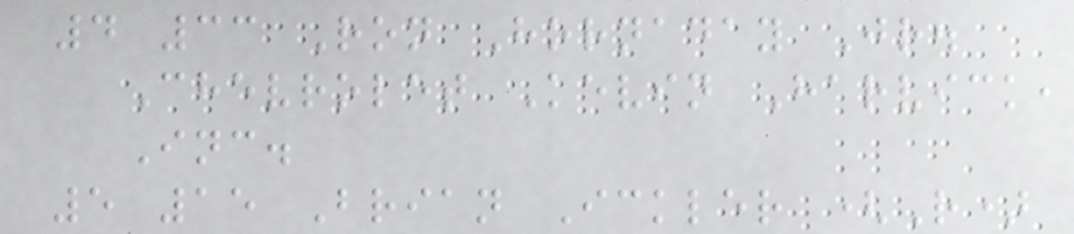4 33 Ron Hornaday Jr.
Chevrolet Kevin Harvick,
Inc.
5 15 Brian Ickler (R)
